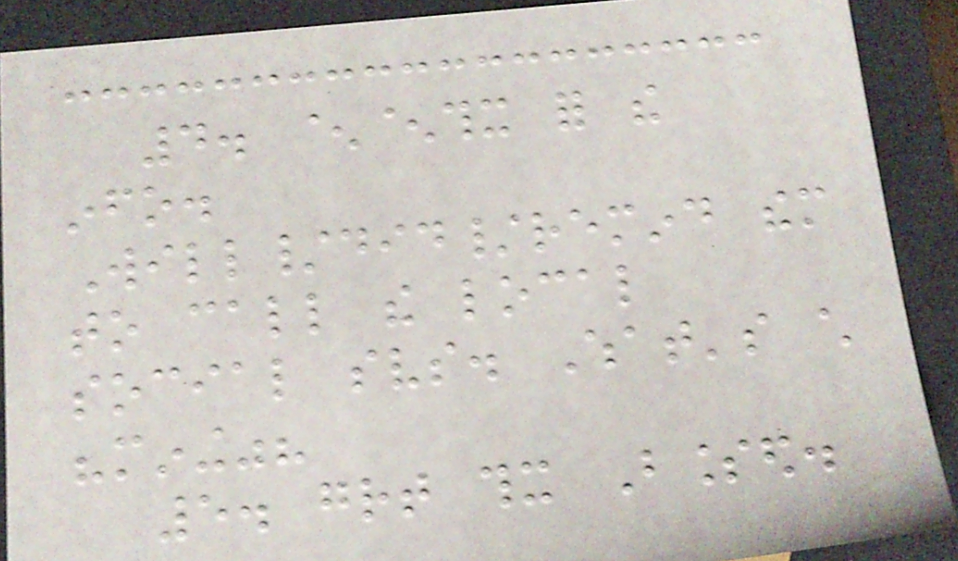4. ^^thx for the
info.
Will/did/remind them
to call the local
social svs. What's child
"mining"?
5. great thx Blessed.
